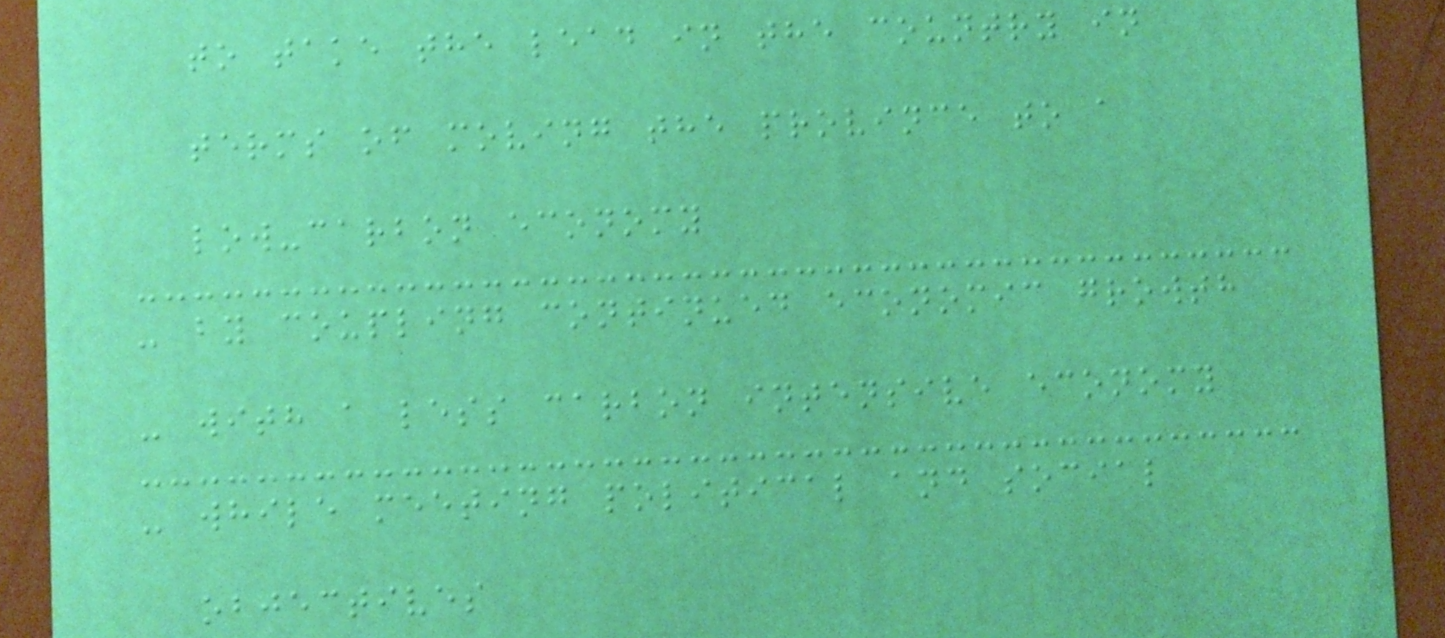to take the lead in the country in
terms of moving the province to a
low-carbon economy
- by coupling continued economic growth
- with a less carbon intensive economy
- while meeting political and social
objectives
